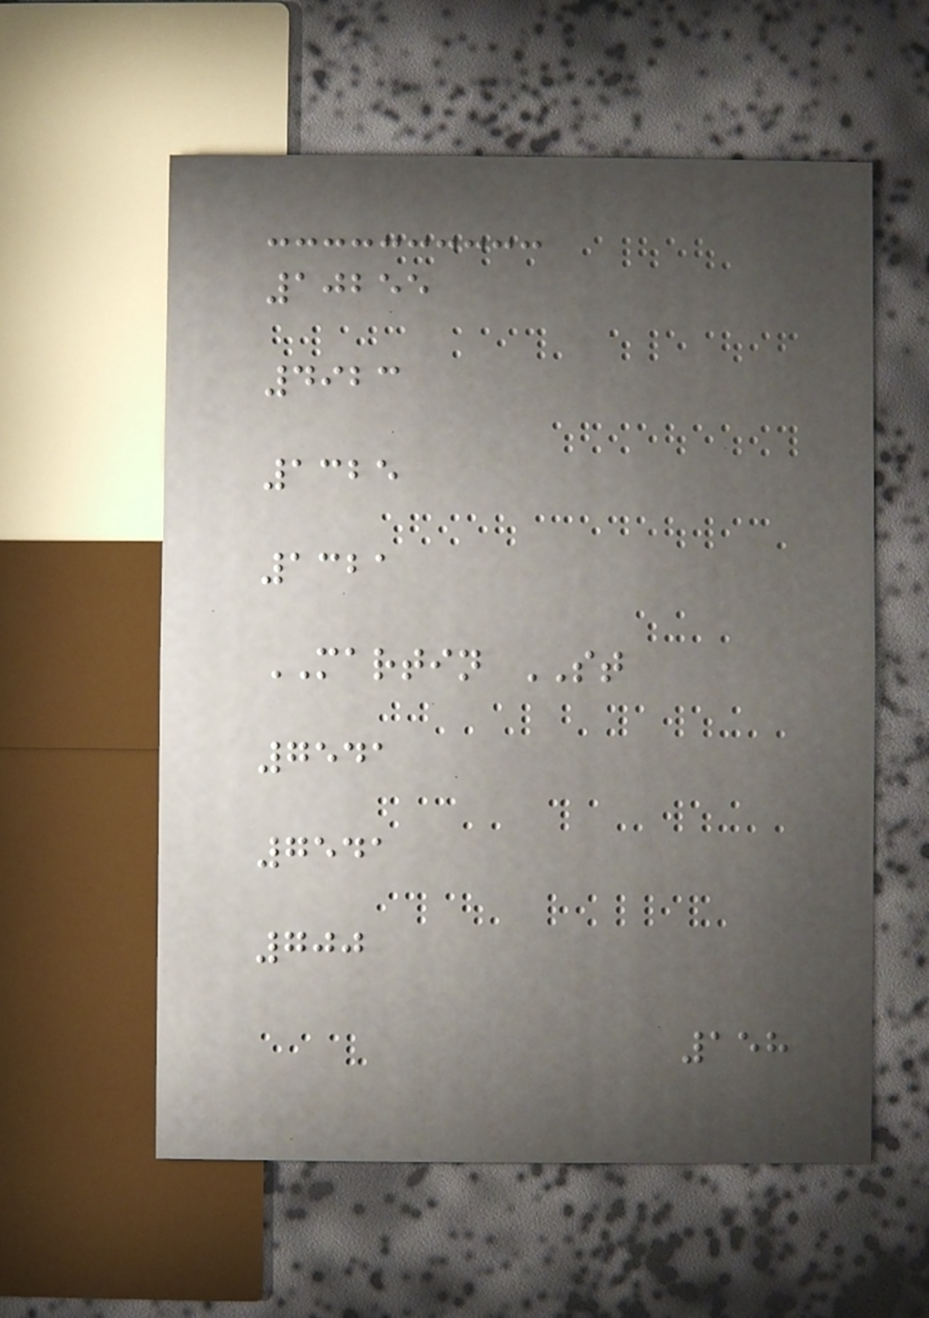10255
4923
1325
1321
MARTIN ST
7541
7541
700
158
